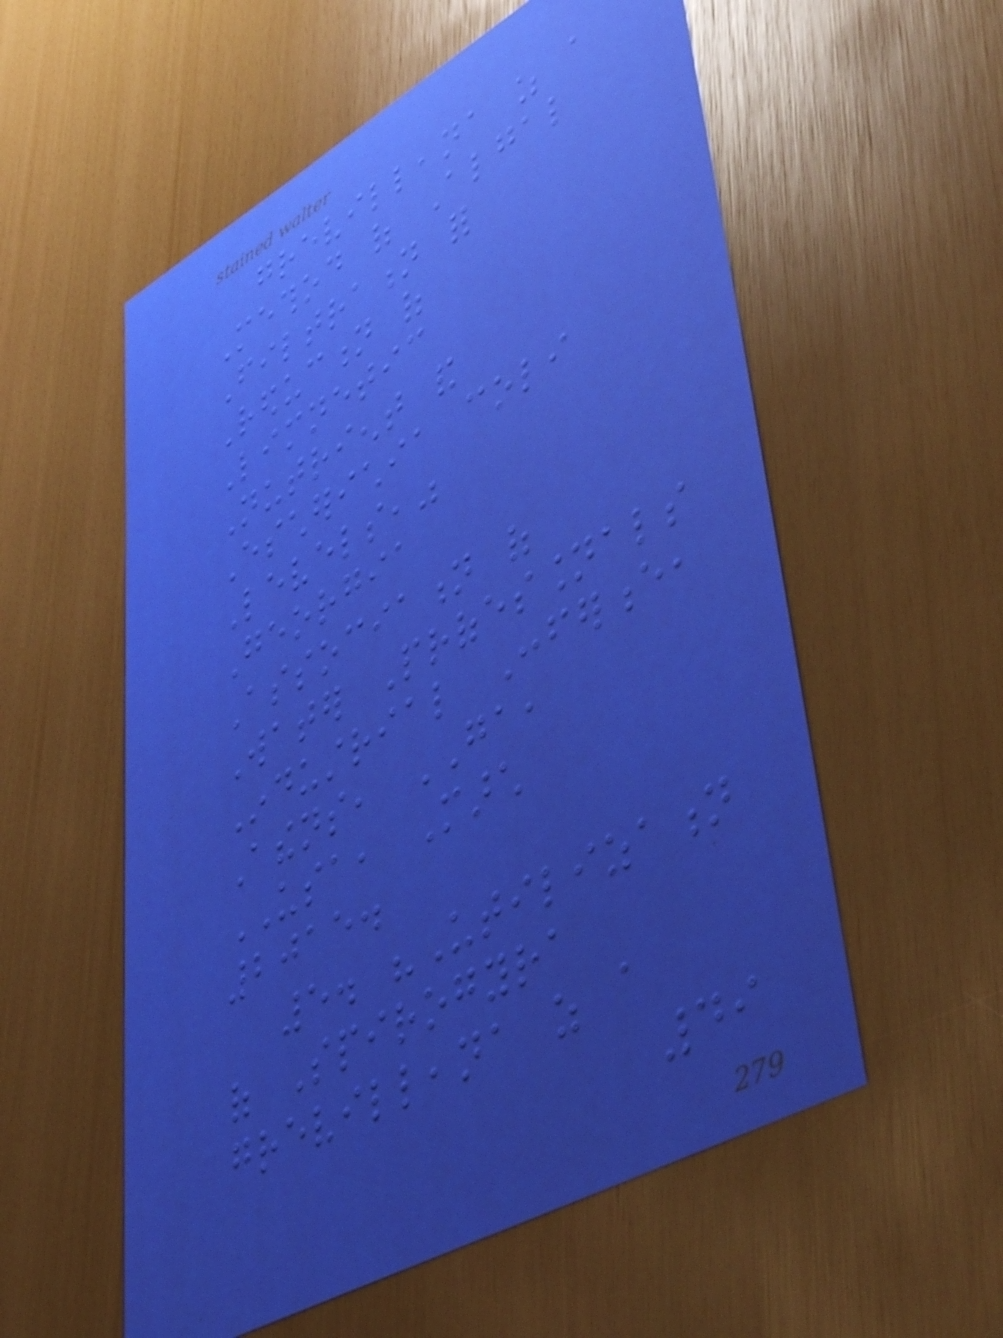grevilleana as a
Method of Algal
Filtration for
Reduction of
Limnetic
Nutrient and
Escherichia coli
Levels,"
Georgia
Association of
Water Professionals
Industrial Conference,
Athens, GA,
USA, March
2015.
5. "Utilization
of Spirogyra
grevilleana as a
49
